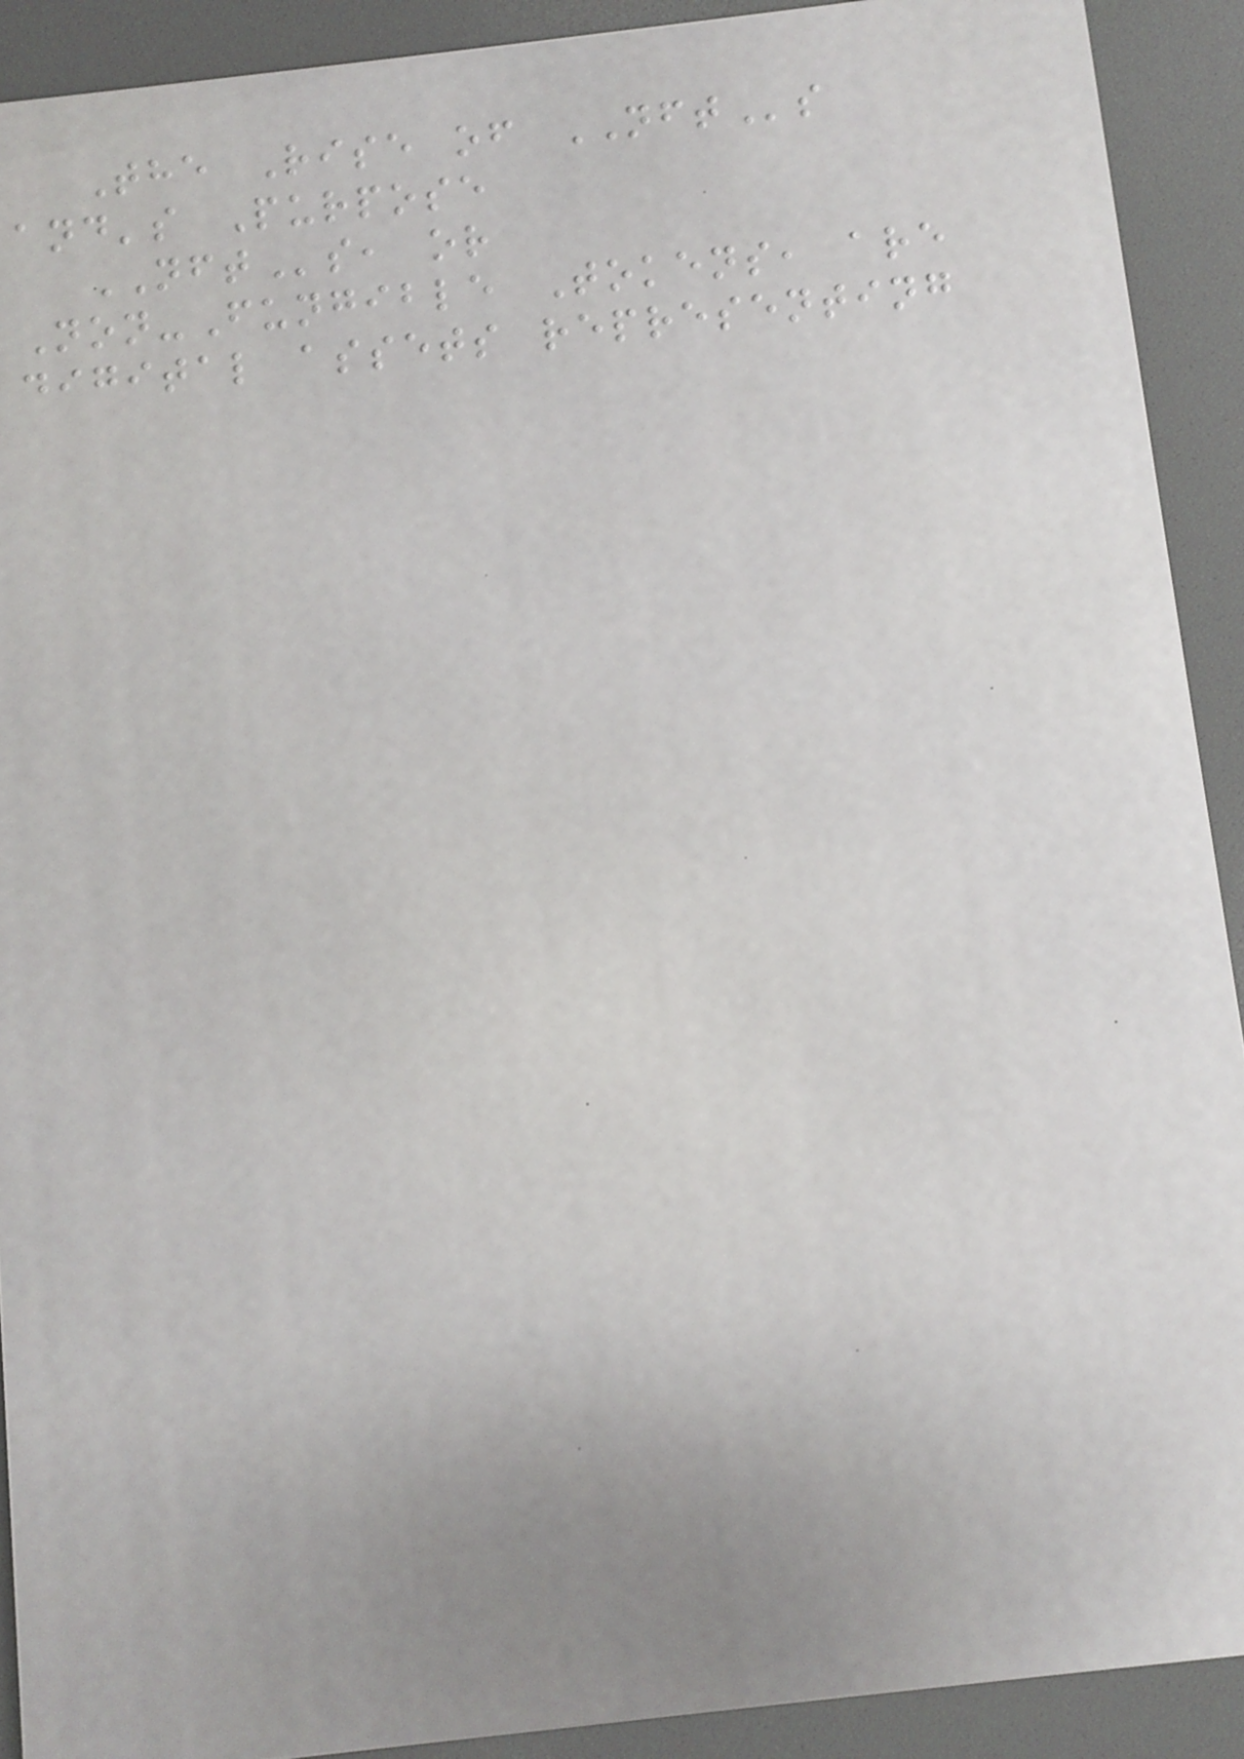The Rise of NFTs
and's Purpose
NFTs, or
Non-Fungible Tokens, are
digital assets representing
